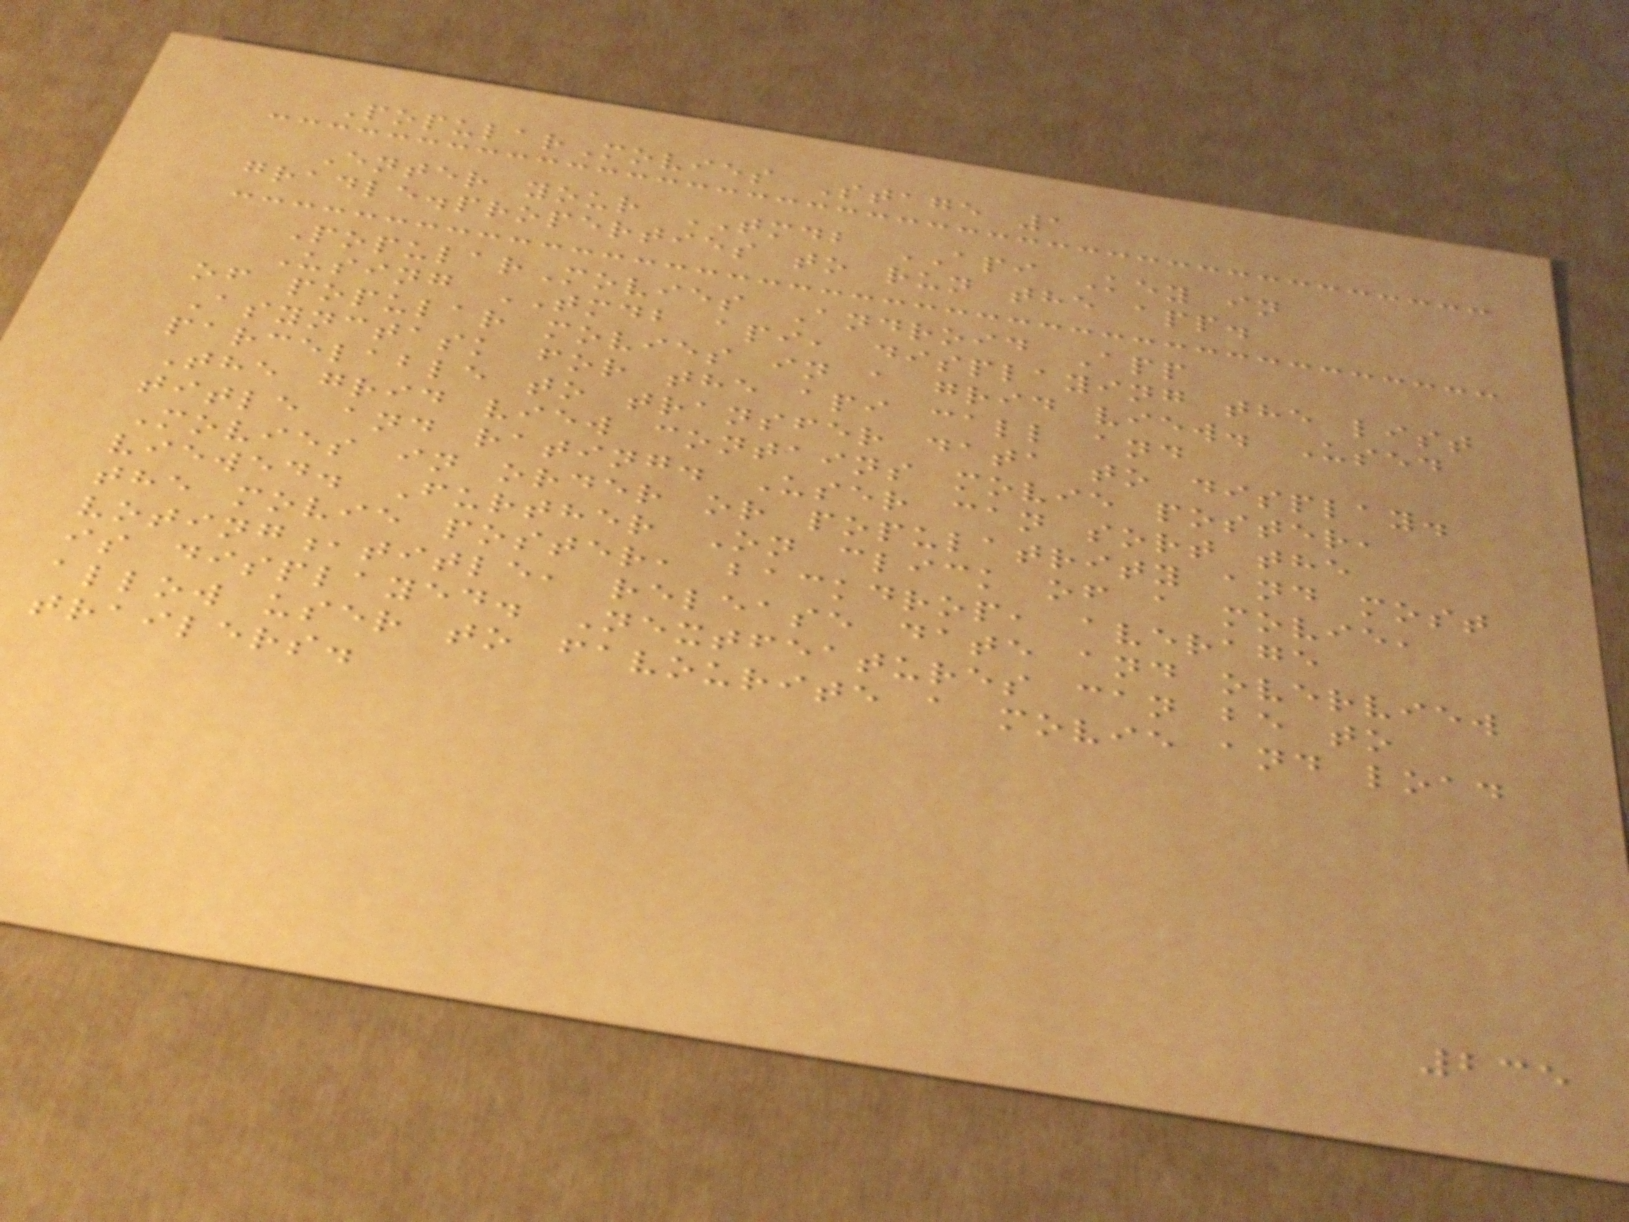PopularMovies Stage 1
Enter your TMDB API Key in
gradle.properties to run the app.
PopularMovies Android App
Using TMDB api, displaying the list
of popular movies in a grid view. Used
Asynctask for the api call and
parcelable to transfer data to display.
The grid view contains movie poster,
title and rating. User can sort the
Movies in order or populatrity and most
viewed. Further On click of a movie,
the movie poster, backdrop, average
voting,title, release date and overview
is displayed. Nextfeatures can be to
allow user to favourite a movie and load
trailers.
235
